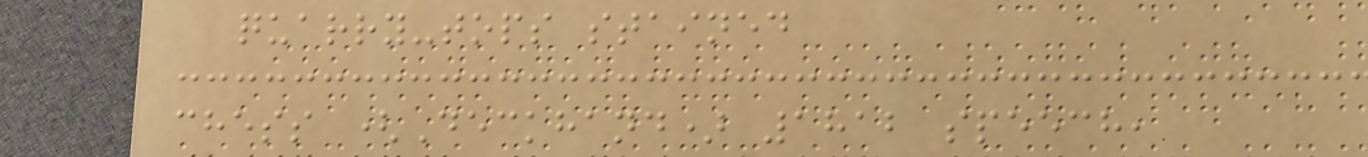quarry-tops stained
chess (Deckhand) 1812 speech,
